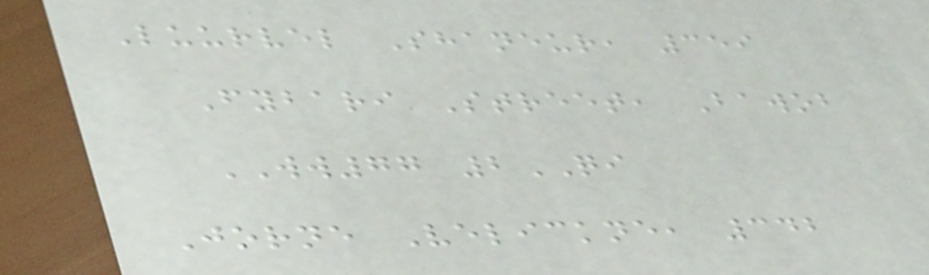Luurvel Shaneur, 359
Fybari Street, Bawob
WW77 2QI
Jorne Velickne, 342
